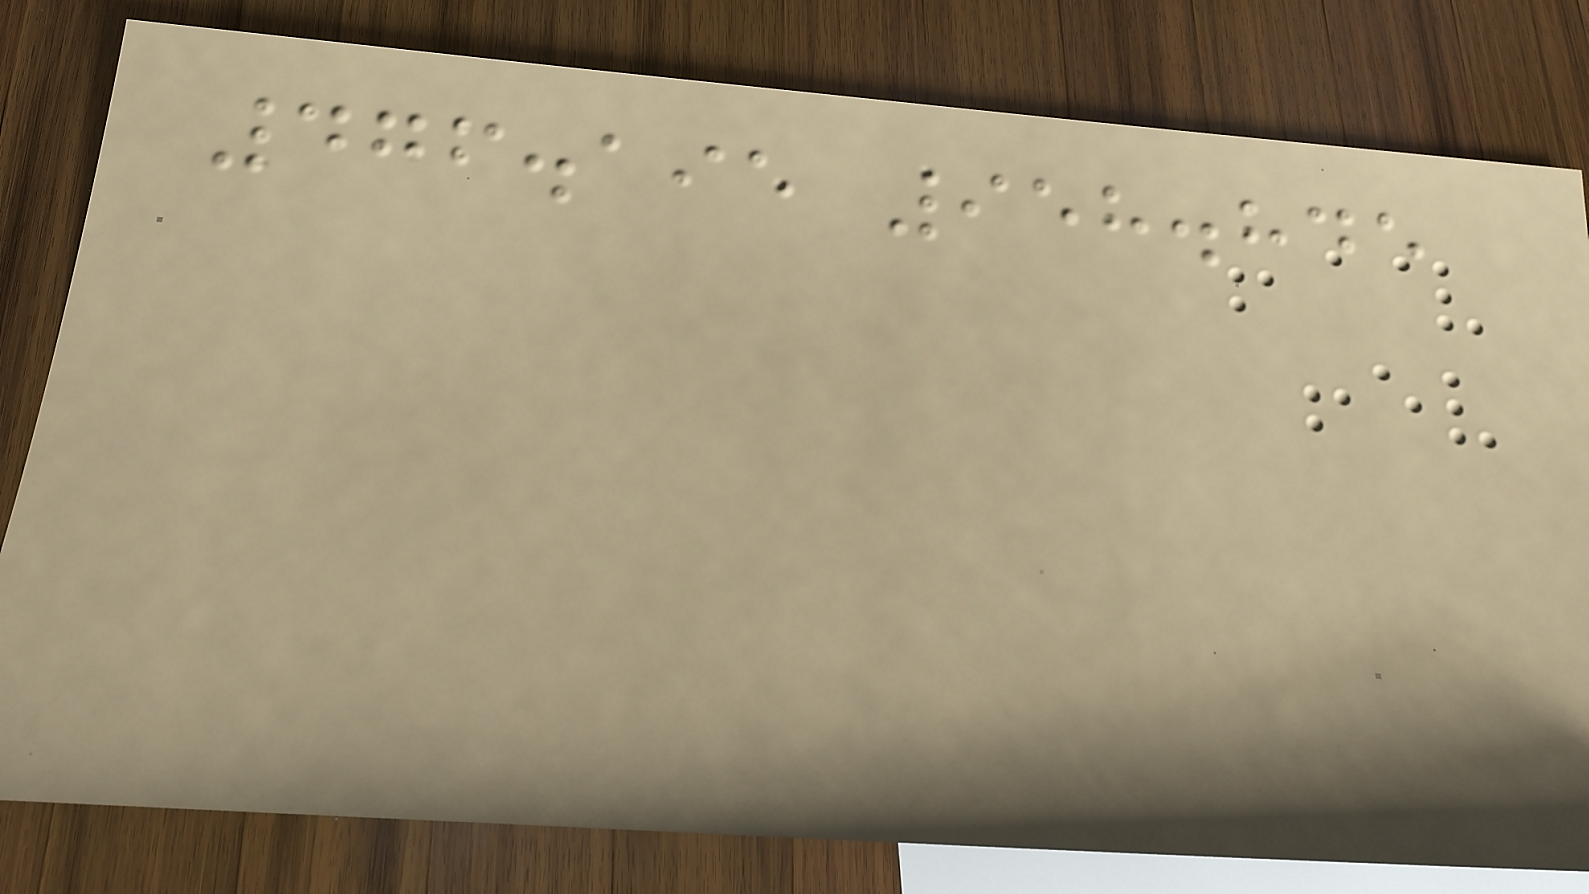476.195 958.845
